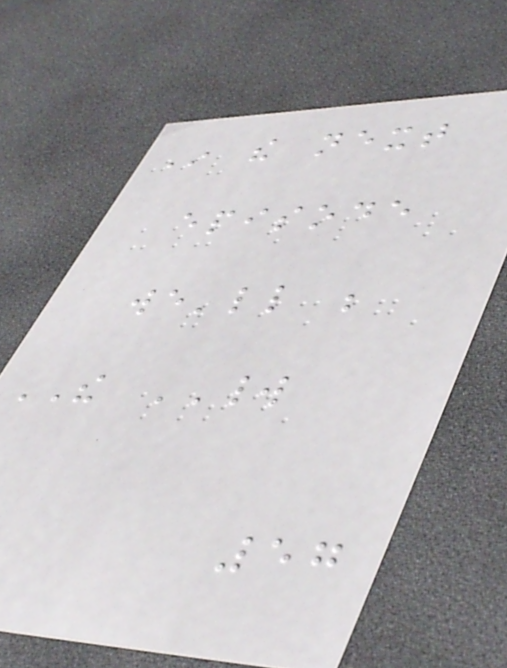In the next
episode
we'll be
THE WORLD
57
